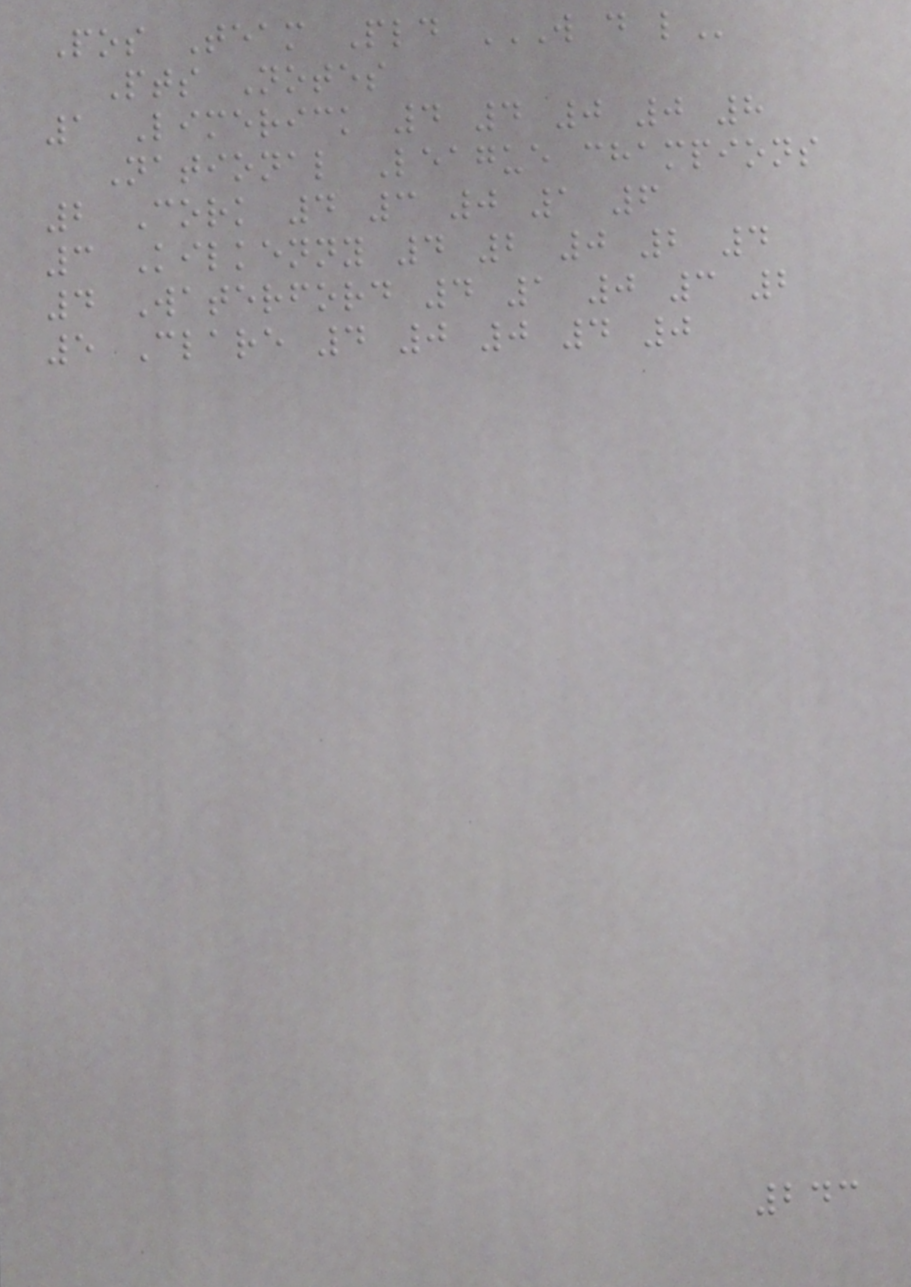Pos Team Pld W D L
Pts Notes
1 Limerick 4 4 0 0 8
National League champions
2 Cork 4 3 0 1 6
3 Kilkenny 4 2 0 2 4
4 Waterford 4 1 0 3 2
5 Clare 4 0 0 4 0
243
